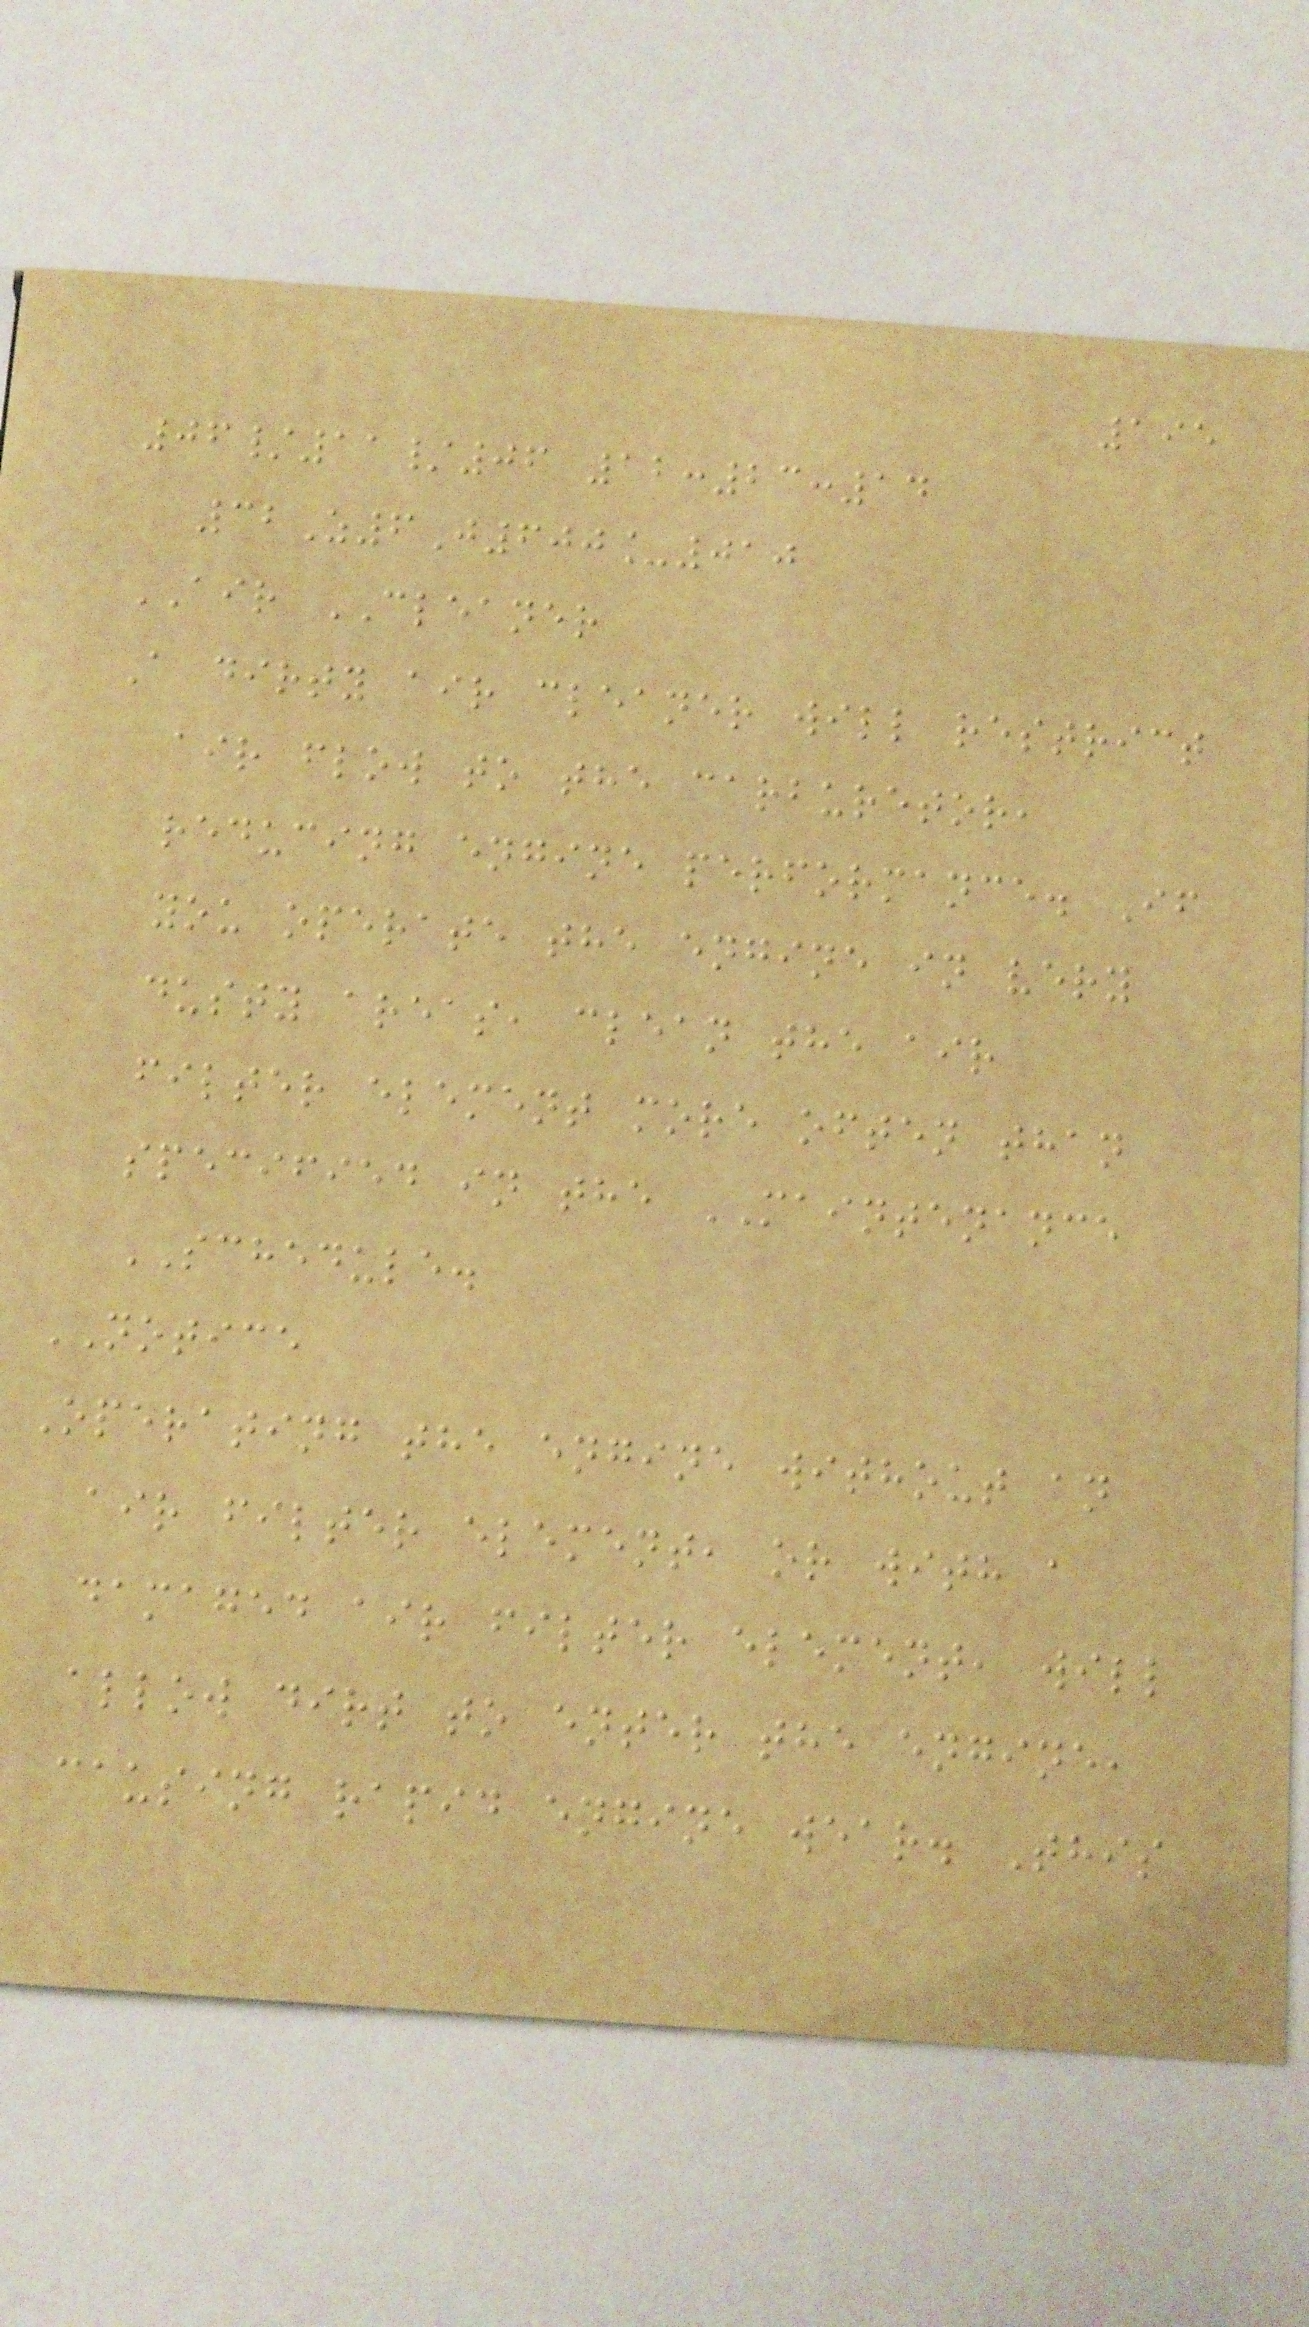195
06/11/06 12:23:14
32Z6J600_010
AIR CLEANER
A dirty air cleaner will restrict
air flow to the carburetor,
reducing engine performance. If
you operate the engine in very
dusty areas, clean the air
filter element more often than
specified in the MAINTENANCE
SCHEDULE.
NOTICE
Operating the engine without an
air filter element, or with a
damaged air filter element, will
allow dirt to enter the engine,
causing rapid engine wear. This
